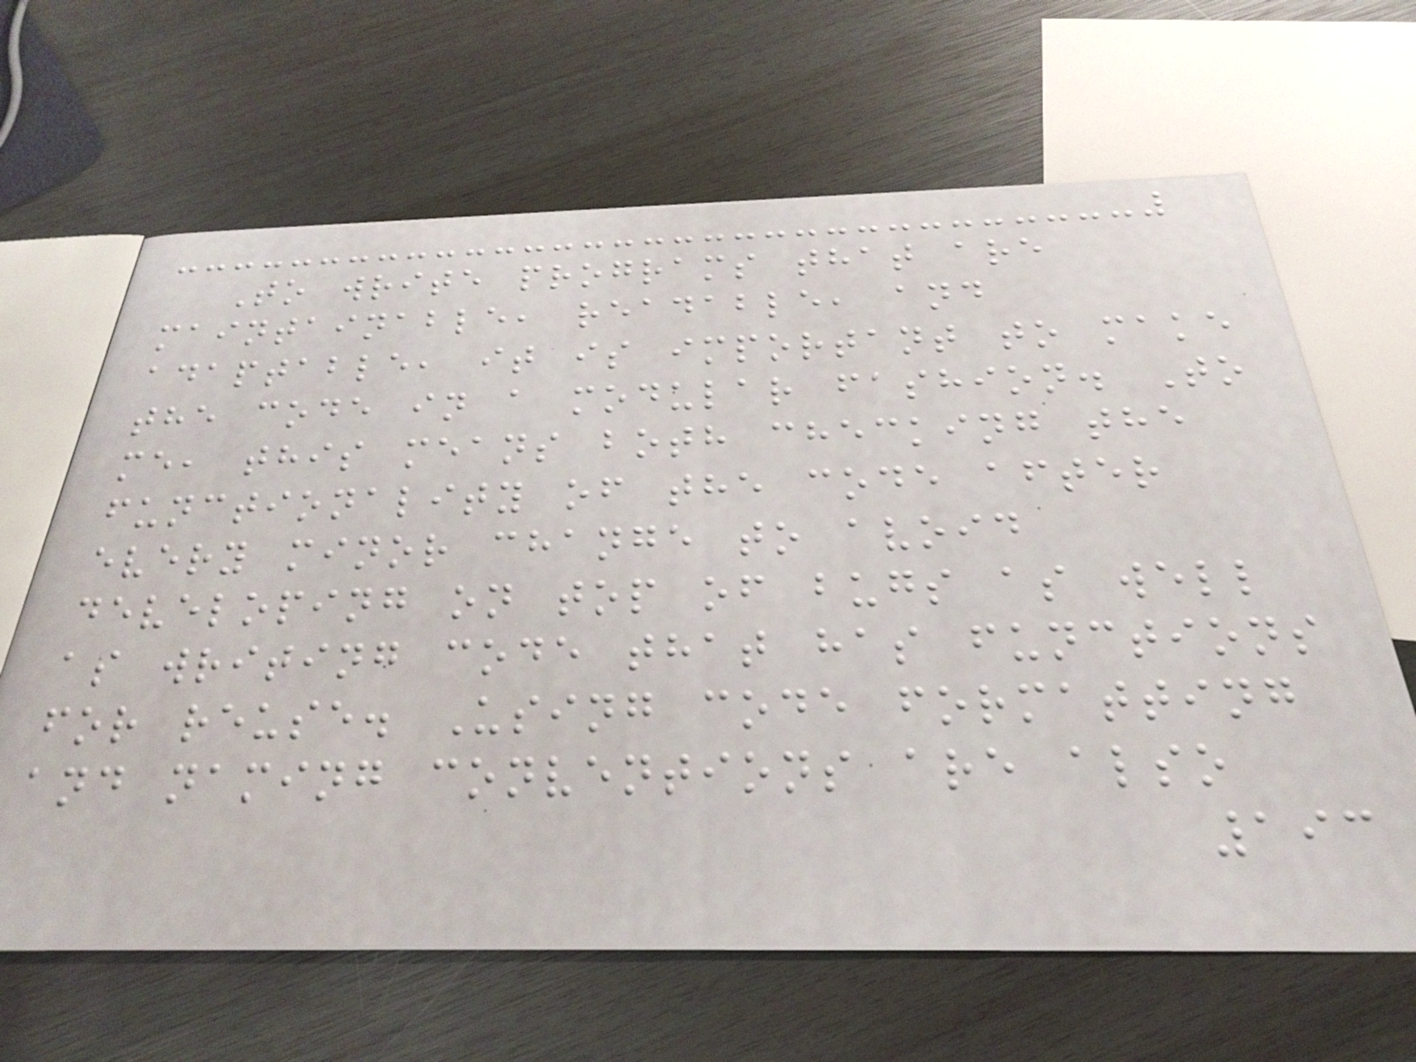To write programs that are
maintainable, readable, and
adaptable, it is important to make
the code in a modular fashion. To
me, this means both checking the
functionality of the code after
every minor change to avoid
developing on top of bugs as well
as writing code that has functions
for reuse. Using code formatting
and naming conventions are also
193
